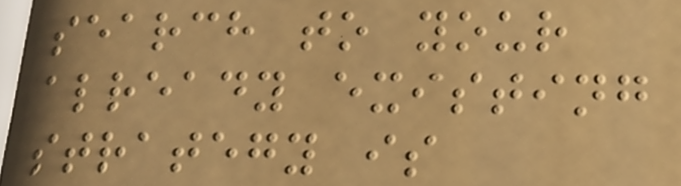search to your
already existing
strategy is
